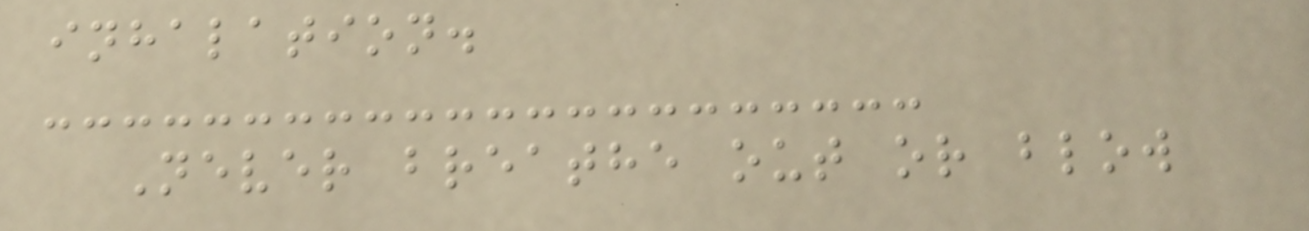inhalation.
Never breathe out or blow
